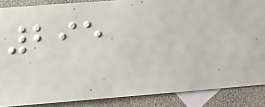295
